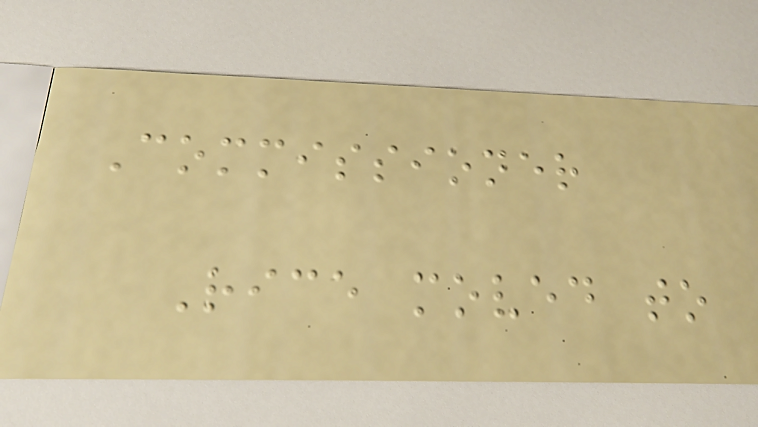Commissioner
Rice moved to
